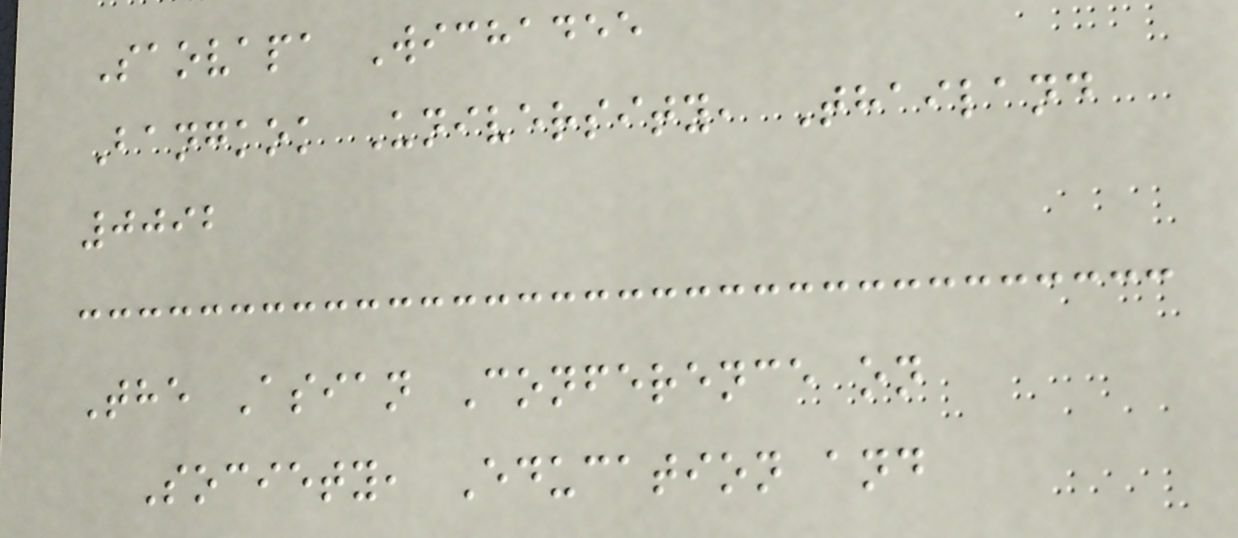Saovapa Wichadee
Bangkok University, Thailand
0092
The Asian Conference on
Society, Education and
